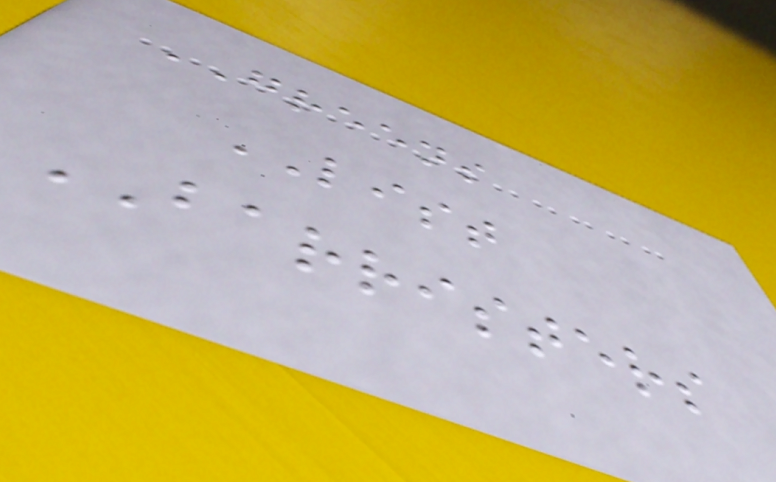GREENS
LIST
BARRISTERS
